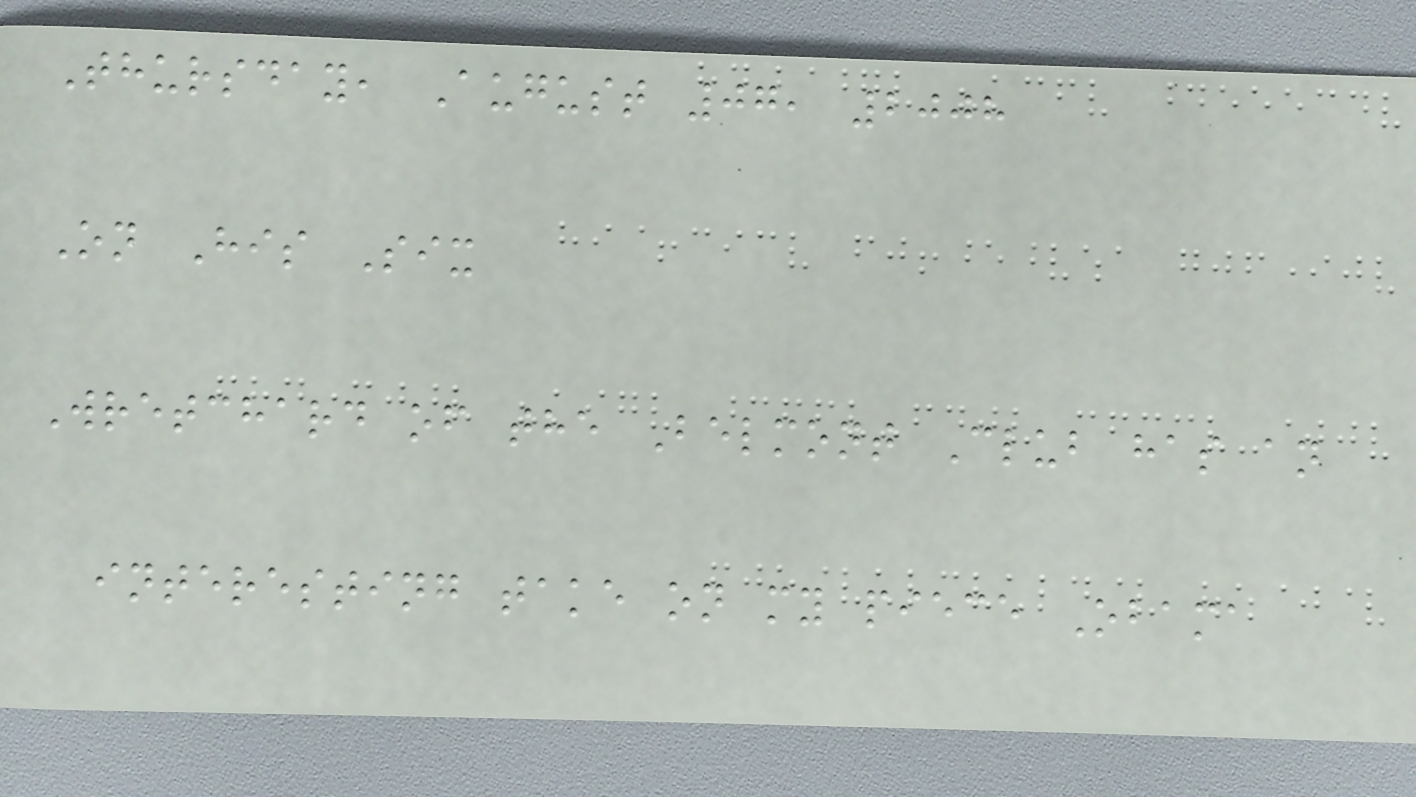Thursday, August 07, 2008
On His Six
Wretchard of the Belmont Club has an
interesting take on my piece Obama
